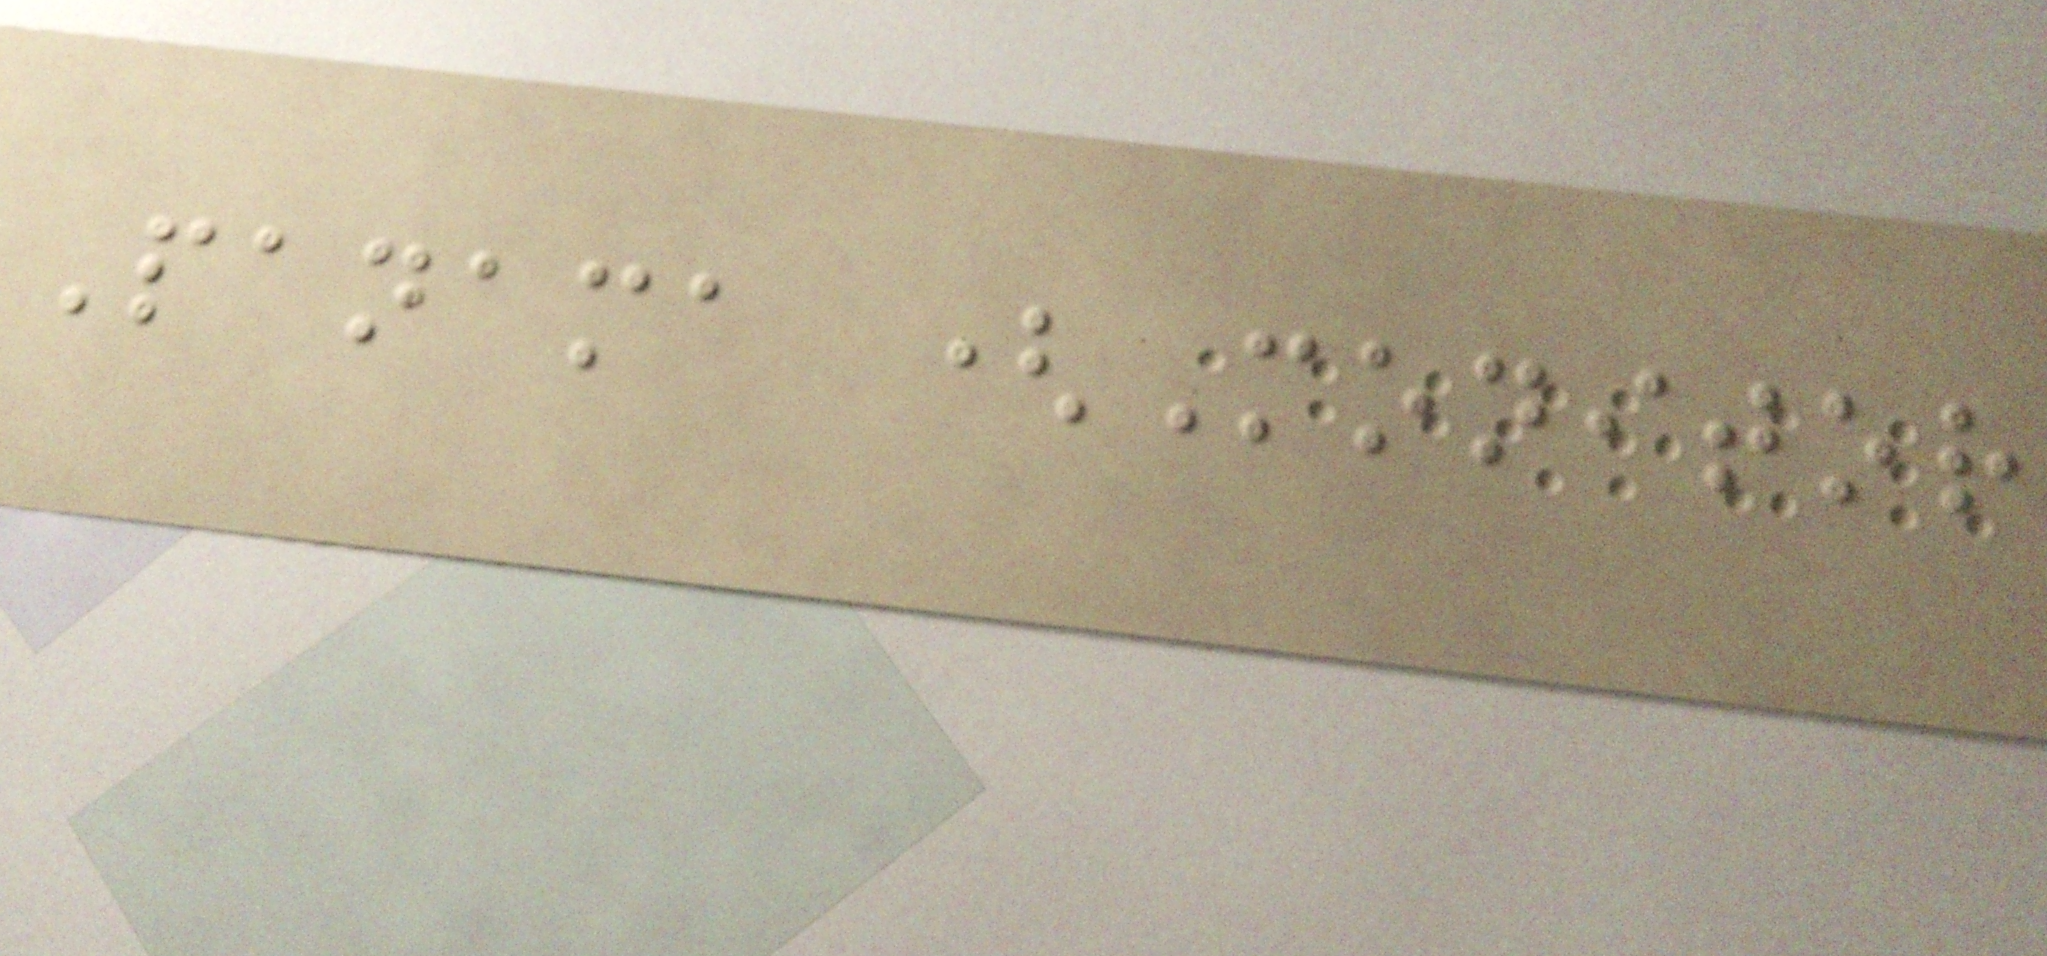Panama (Monitor
